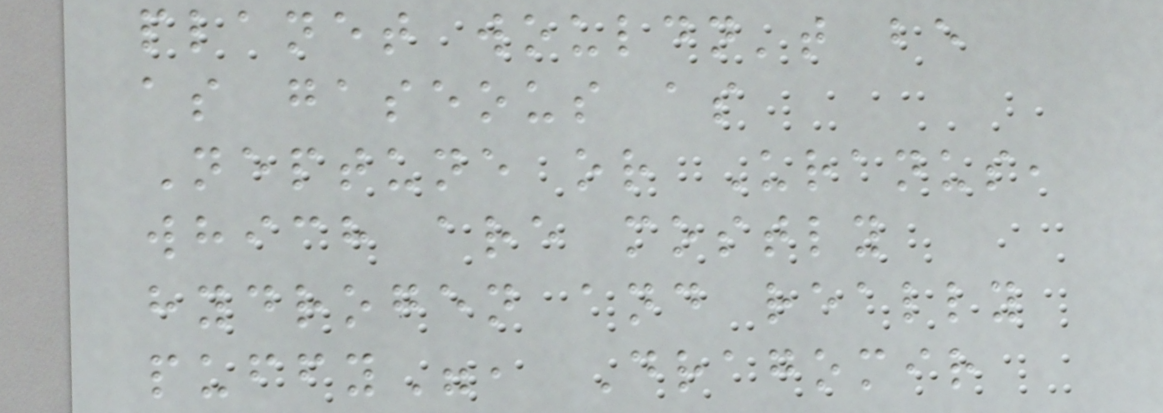planet wouldn't be
as gaseous as
Neptune or Uranus,
which are mostly
hydrogen and really
puffy", Dragomir
